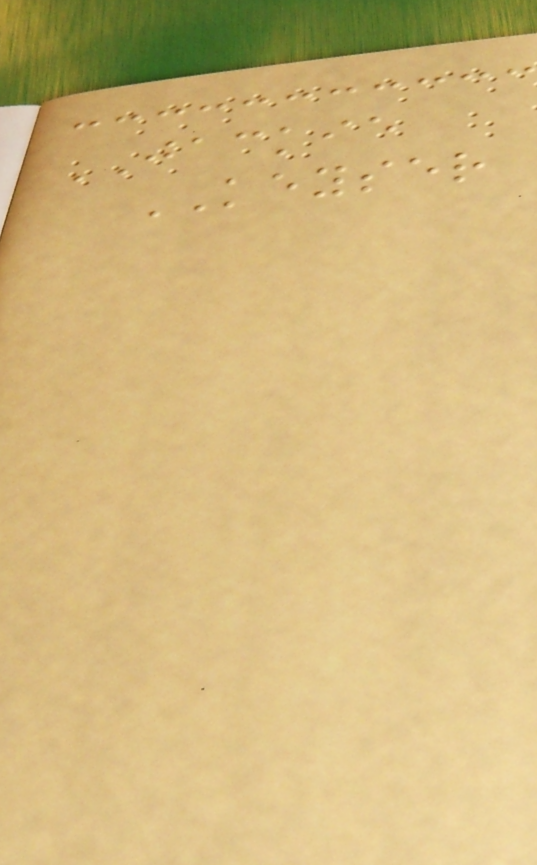JACKIE
KEYSER
